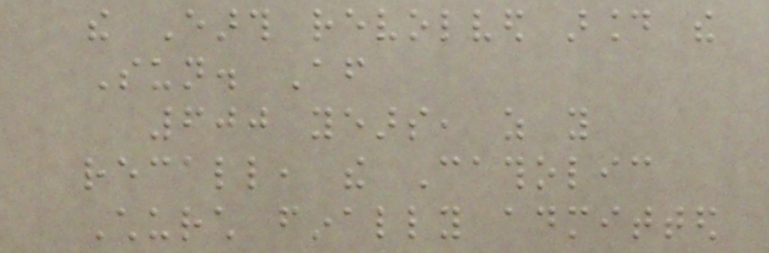the Earth revolved around the
Sun. After
600 years, as you
recall, the Catholic
Church finally admitted
